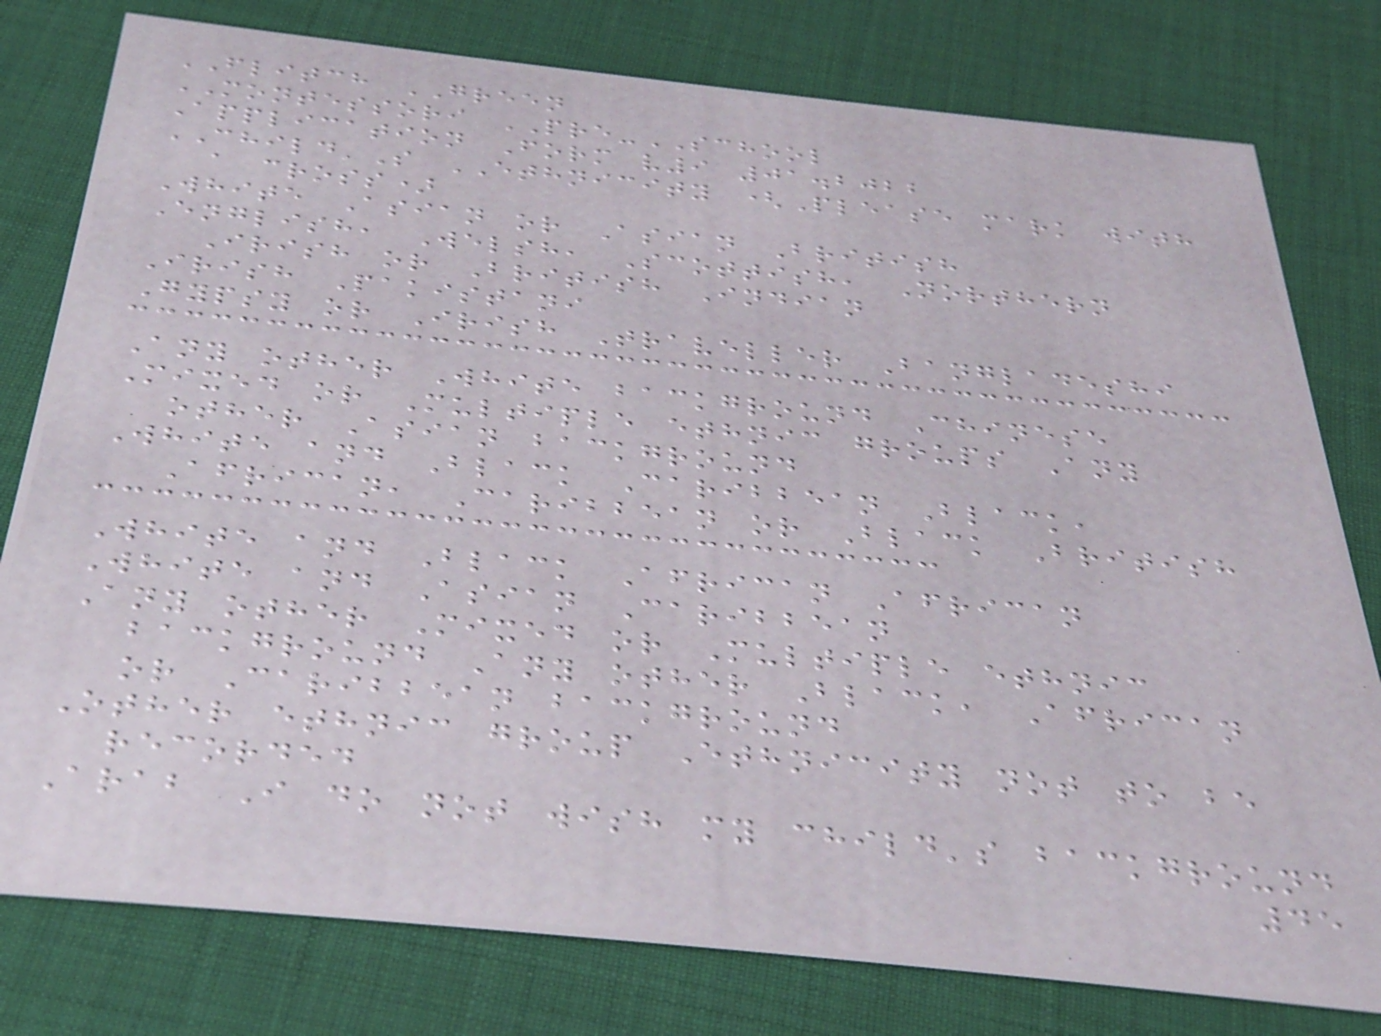FLITCH GREEN
MONTESSORI PRE-SCHOOL
Application Form v9 01.2022
CHILD'S ETHNICITY (Please mark with
a cross)
White Asian or Asian British
English, Welsh, Scottish, Northern
Irish or British Indian
Irish Pakistani
Gypsy or Irish Traveller Bangladeshi
Any other White background Chinese
Mixed or Multiple ethnic groups Any
other Asian background
White and Black Caribbean Black,
African, Caribbean or Black British
White and Black African African
White and Asian Caribbean
Any other Mixed or Multiple ethnic
background Any other Black, African
or Caribbean background
Other ethnic group Ethnicity not to be
recorded
Arab I do not wish my child's background
45
